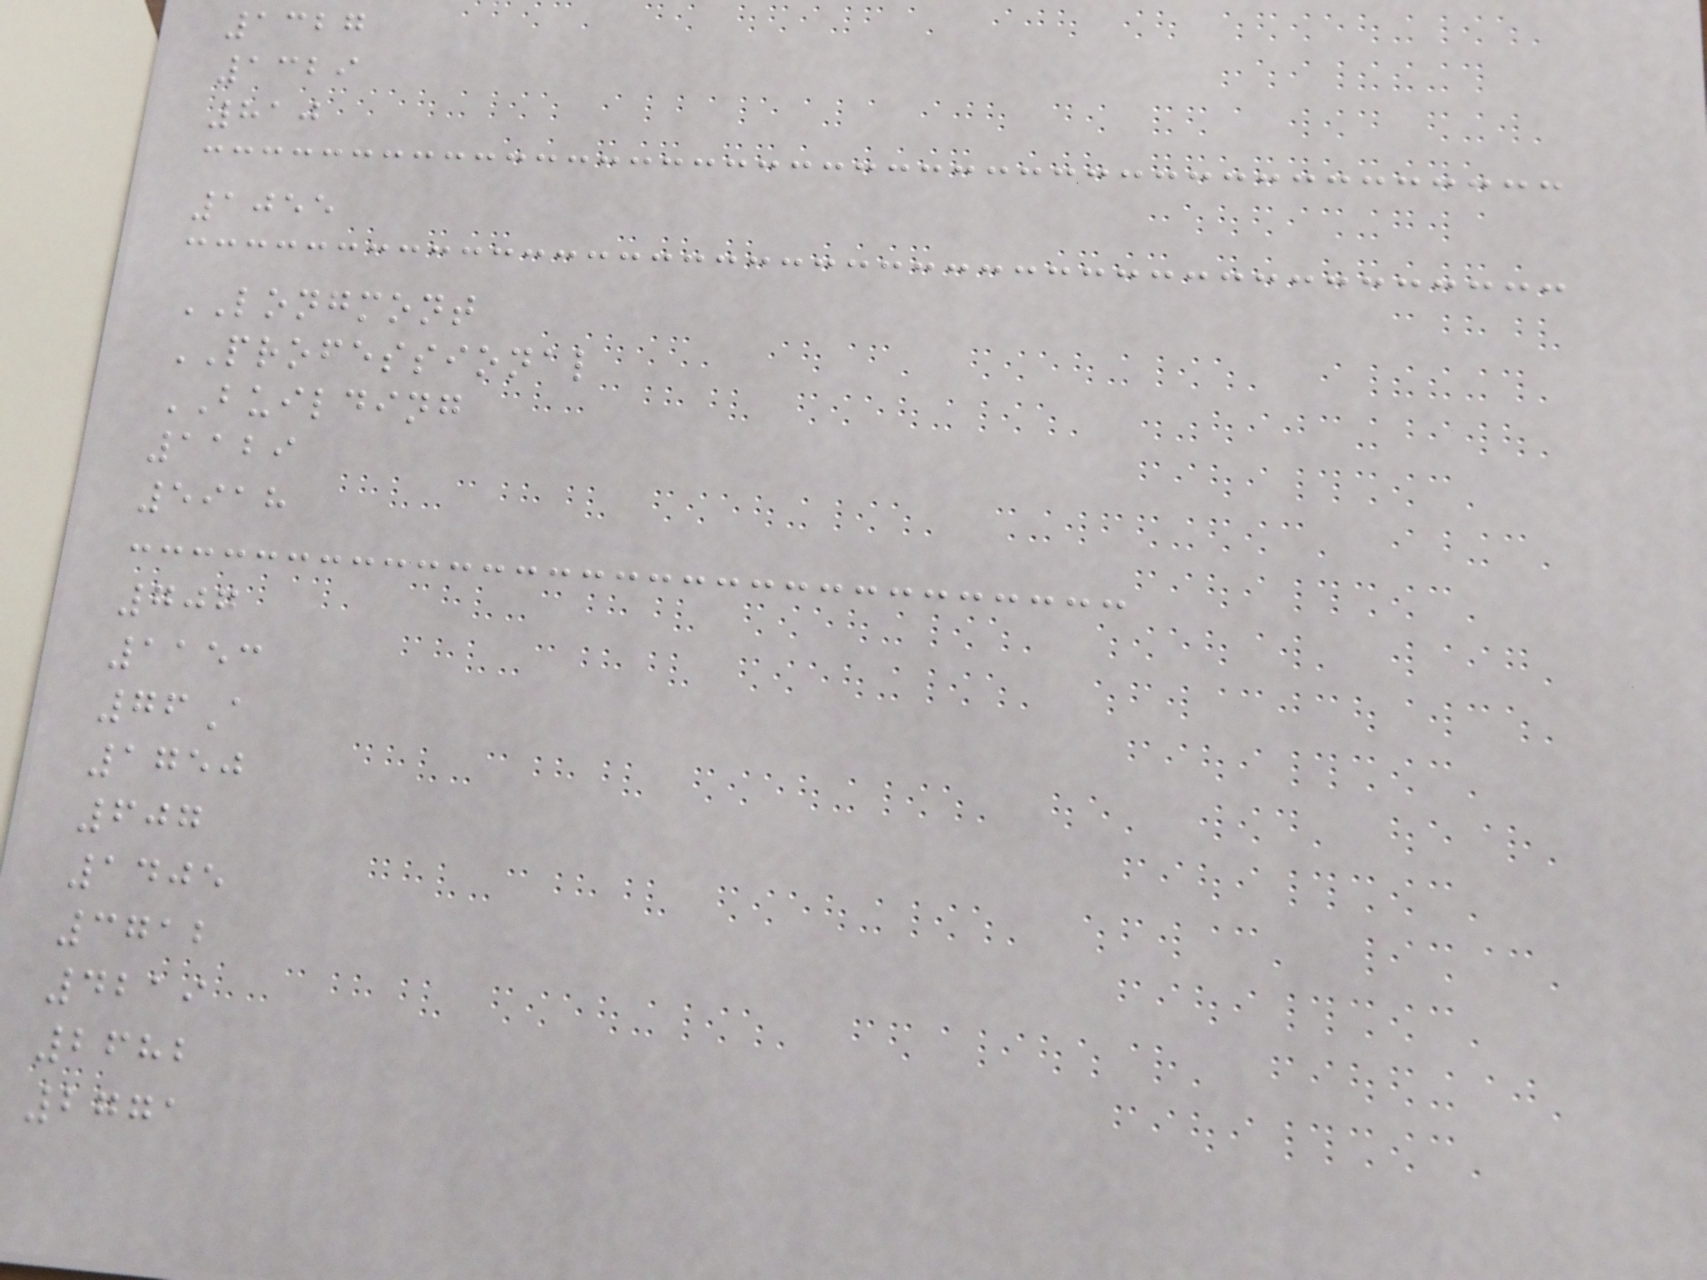1327
1329
810
1055
LONGMONT
PROFESSIONAL
BUILDING
1129
5918
707
1153
76A
1750
607
1405
3712
4219
2682
2771
